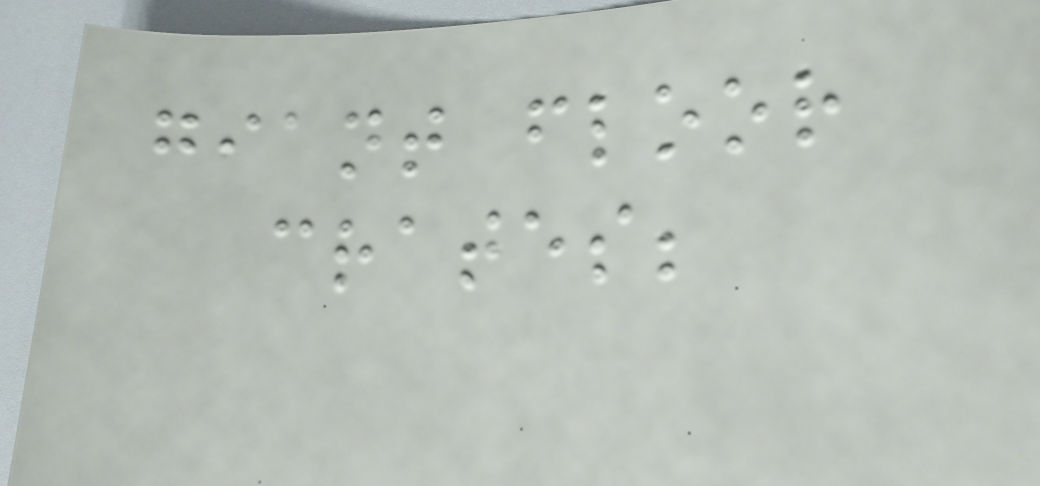giant floor
crates;
